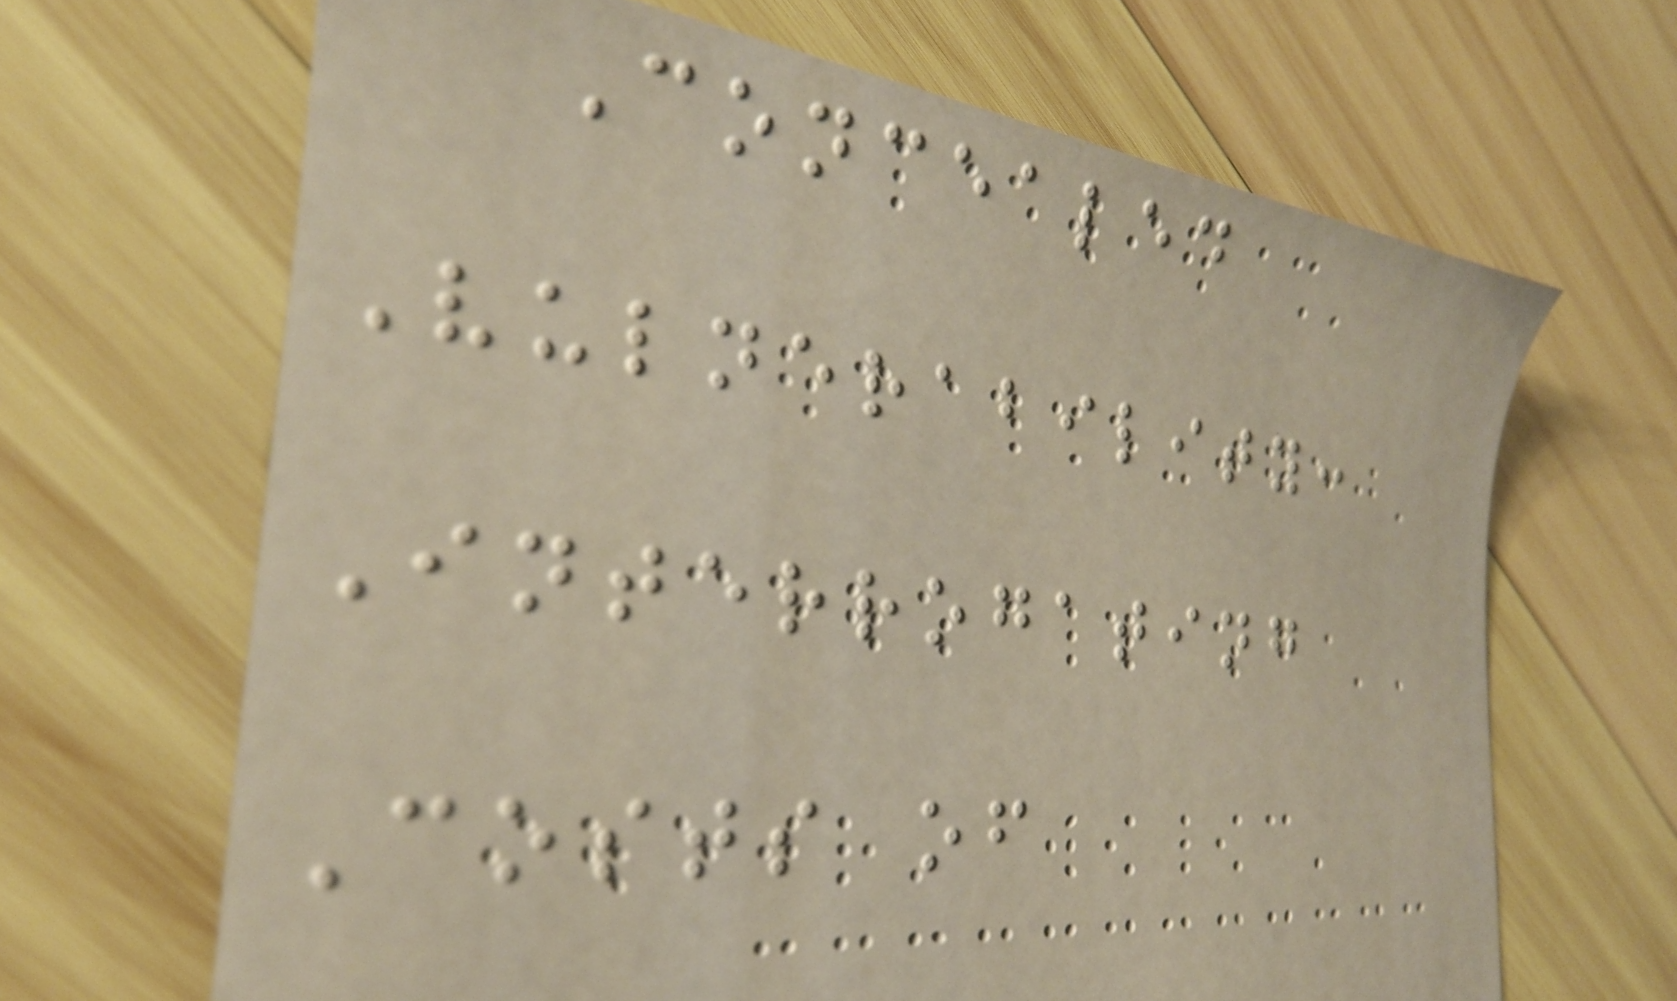Concealed
Vulnerability:
Interrogating
Costs of
